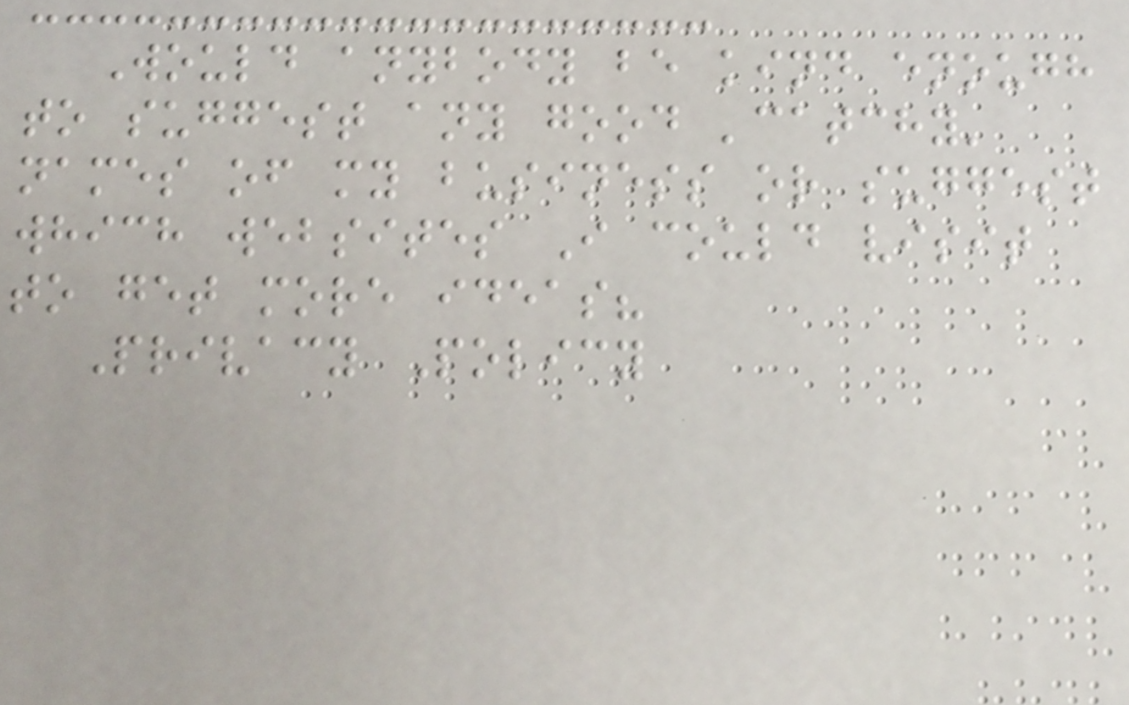Would anybody be kind enough
to suggest any good 'catchy'
names of my business or suggest
which websites I could visit
to get more ideas?
Privacy Policy
